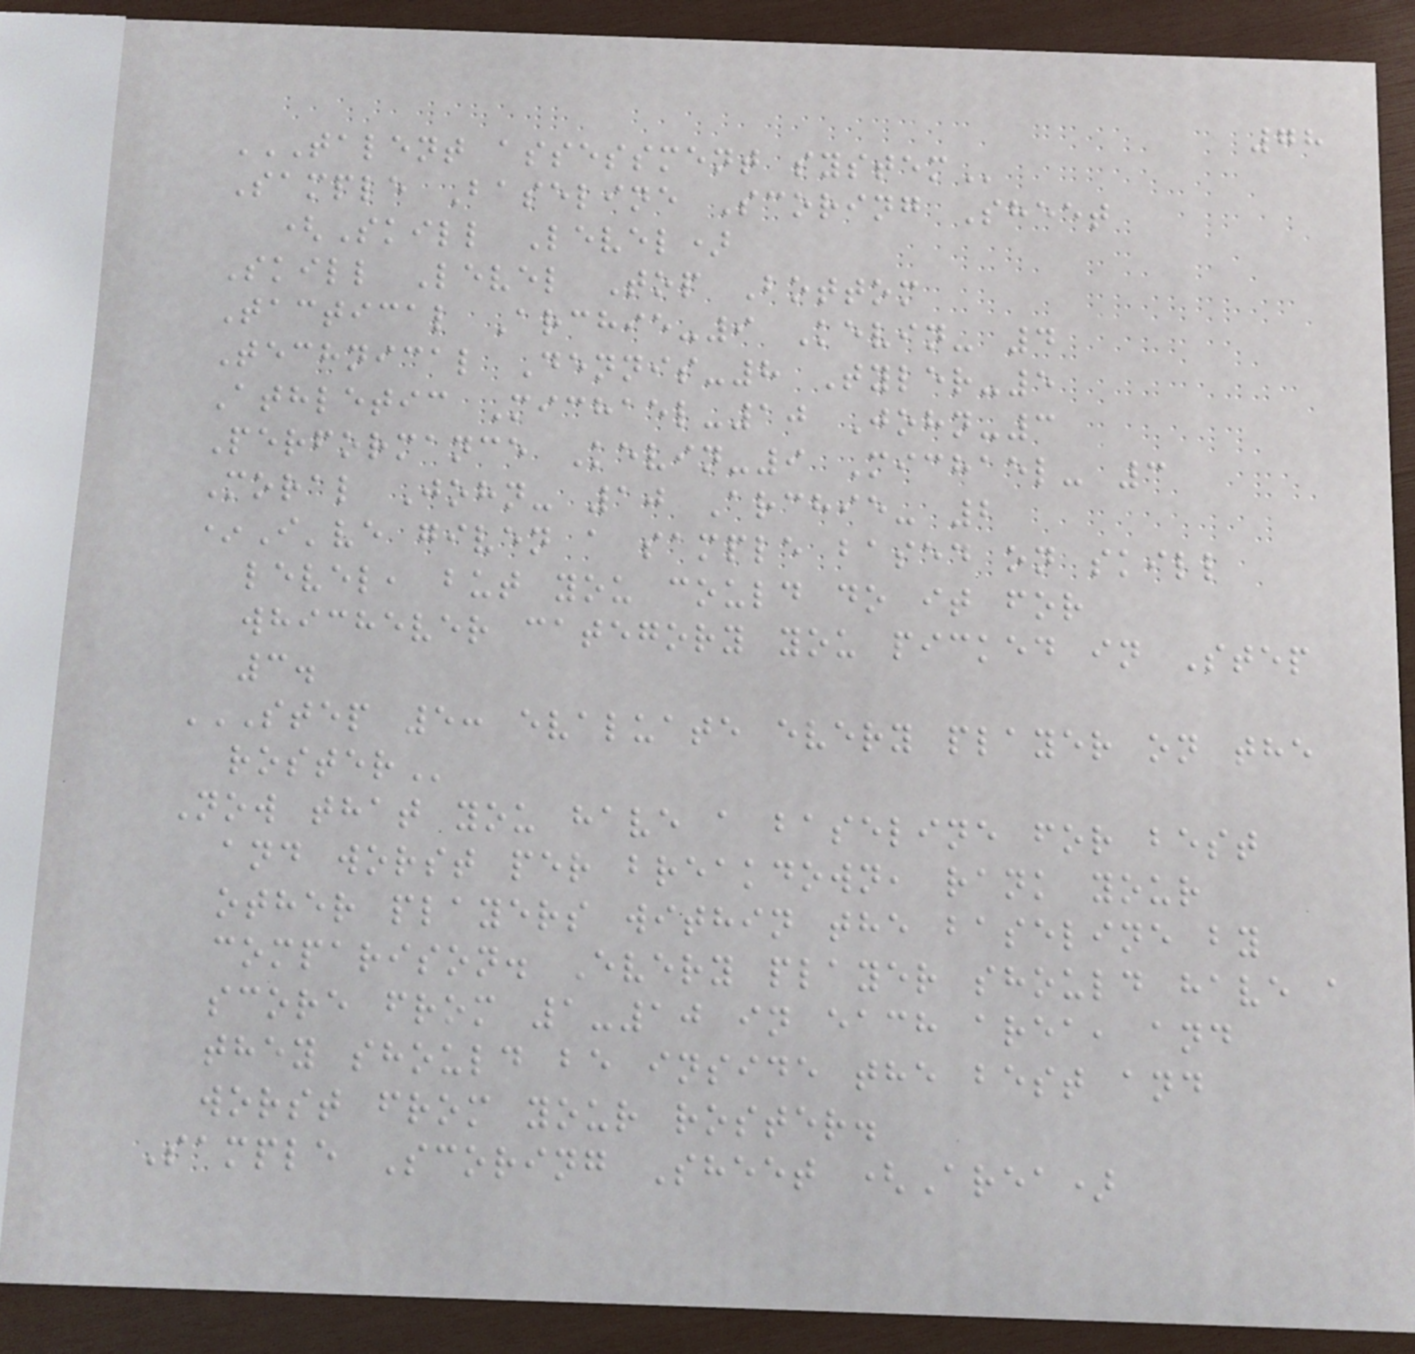78
TALENT ASSESSMENT SYSTEM
Sample Baseline Scoring Sheet
(Skill Level)
Skill Level Top Bottom
Tactical Archie-9 Kevin- 4
Technical Dennis-8 Tyler-5
Athletic Michael-10 John-3
Performance Kevin-9 Michael- 3
Moral John- 10 Archie- 2
*I've given a sample based on skill
level, but you could do it for
whichever category you picked in Step
3.
STEP 5: EVALUATE EVERY PLAYER ON THE
ROSTER
Now that you have a baseline for best
and worst per breakdown, rank your
other players within the baseline by
comparison. Every player should have a
score from 1-10 in each area, and
they should be inside the best and
worst from your roster.
Sample Scoring Sheet (Area)
